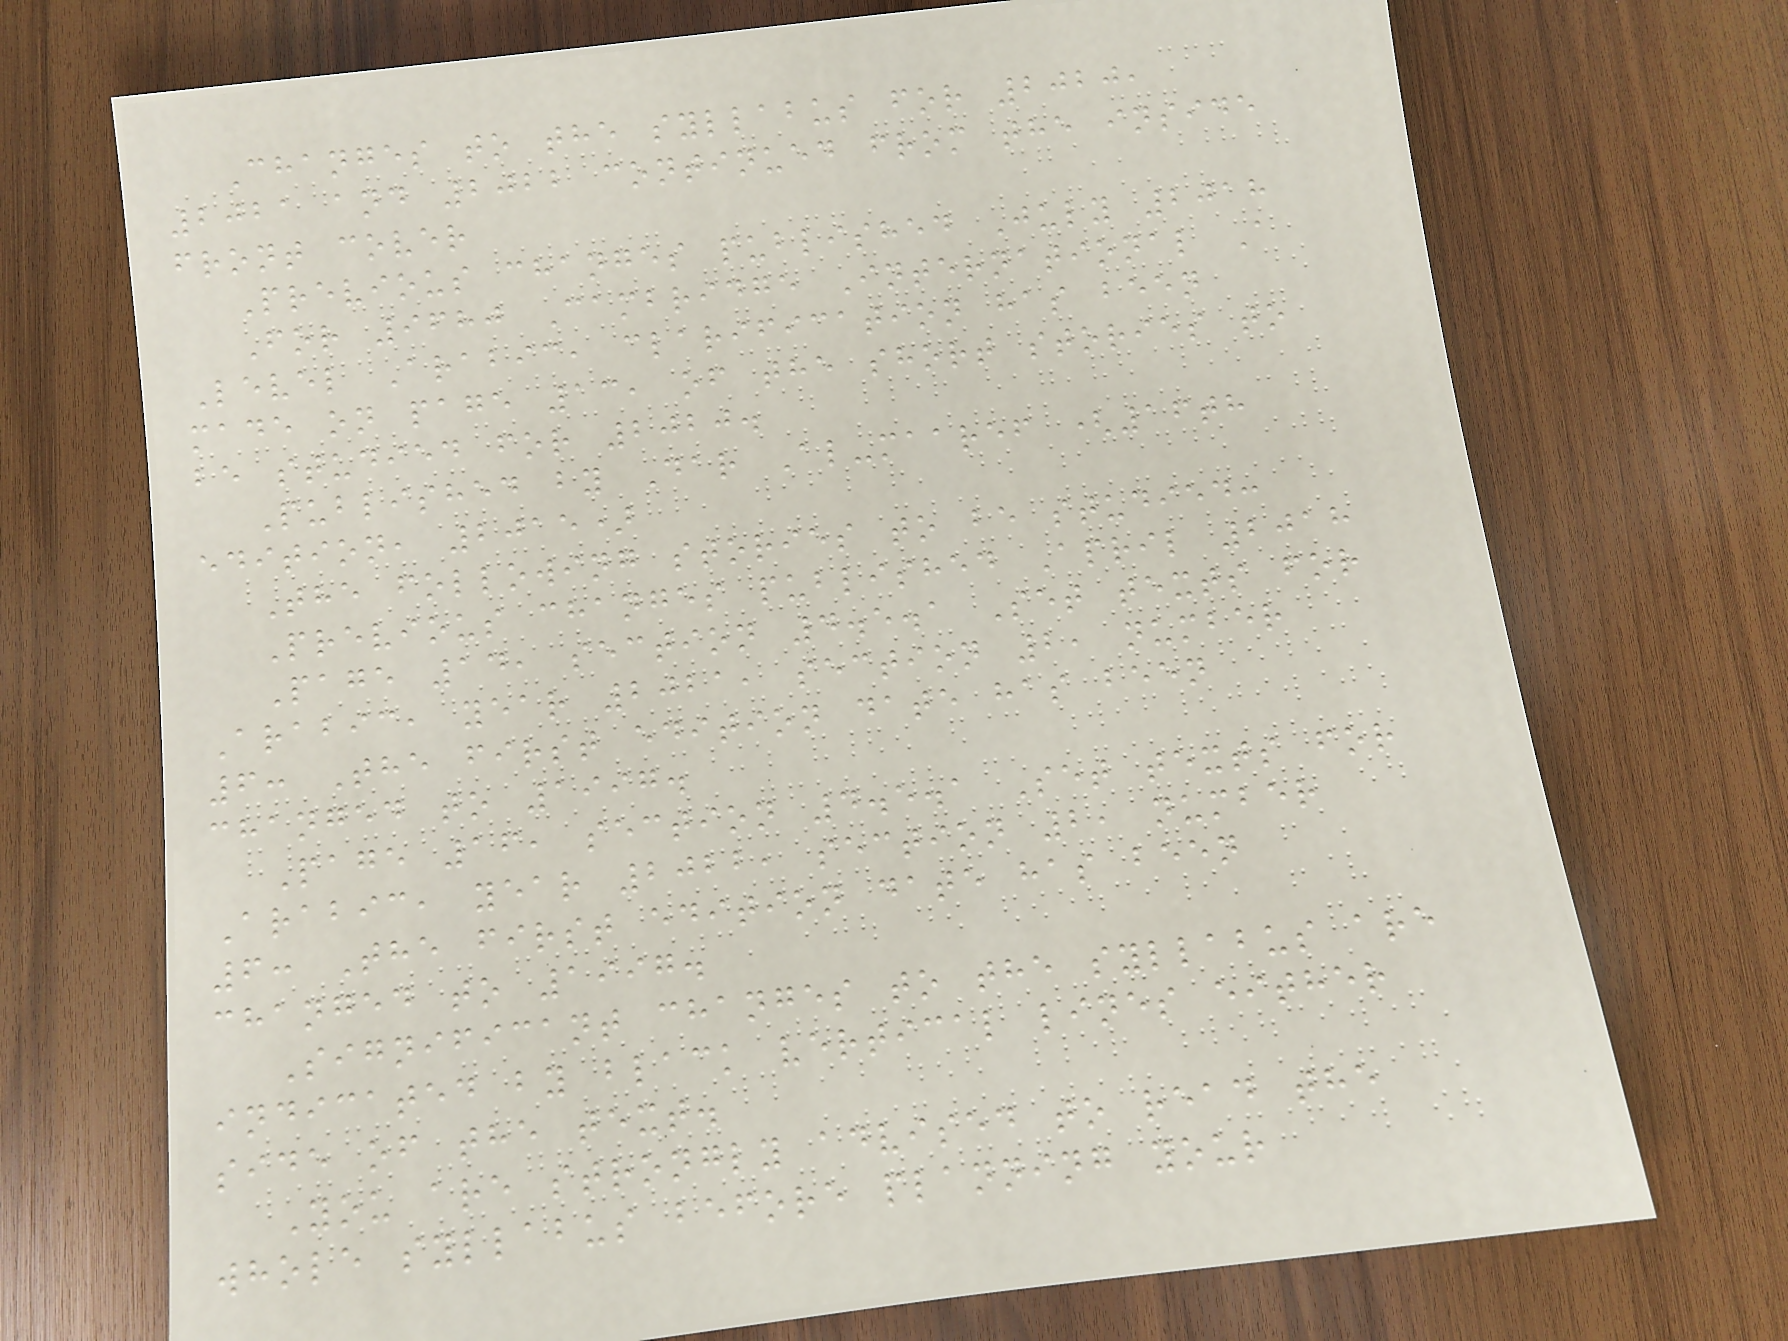Changes to the syllabus for 2020,
2021 and 2022 continued from the inside
front cover
Previous changes published July 2018
For 9680 Cambridge International A
Level Arabic, clarification has been
made on page 13, of the short stories to
be studied for 2020.
Published by Dar Al-maaref (16th
edition, 2015)
The following stories to be studied:
Previous changes published April 2018
Page 14, section 4.5.1 Set texts for
Arabic, year 2021, section 2, number
6: The first edition date has been
changed to 1997.
Page 16, section 4.5.1 Set texts for
Arabic, year 2022, section 2, number
6: The first edition date has been
changed to 1997.
Significant changes to the syllabus are
indicated by black vertical lines either
side of the text.
You are strongly advised to read the
whole syllabus before planning your
